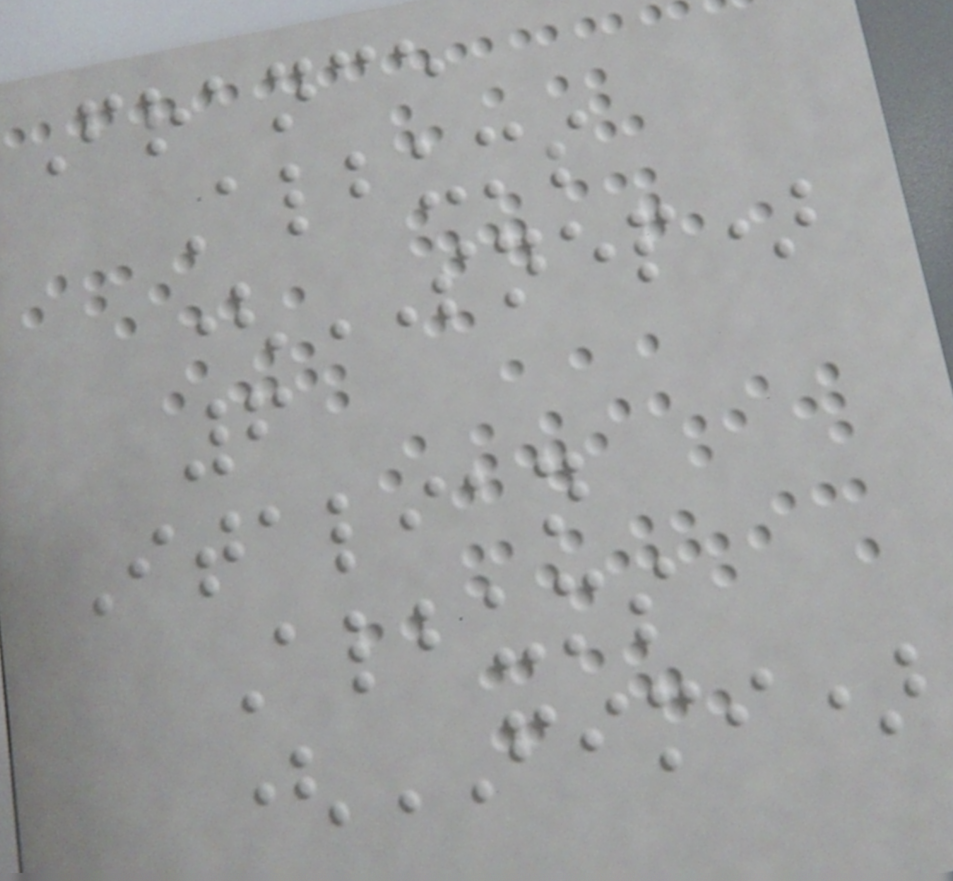France
Albums
(SNEP)
6
Italian
Albums
(FIMI)
